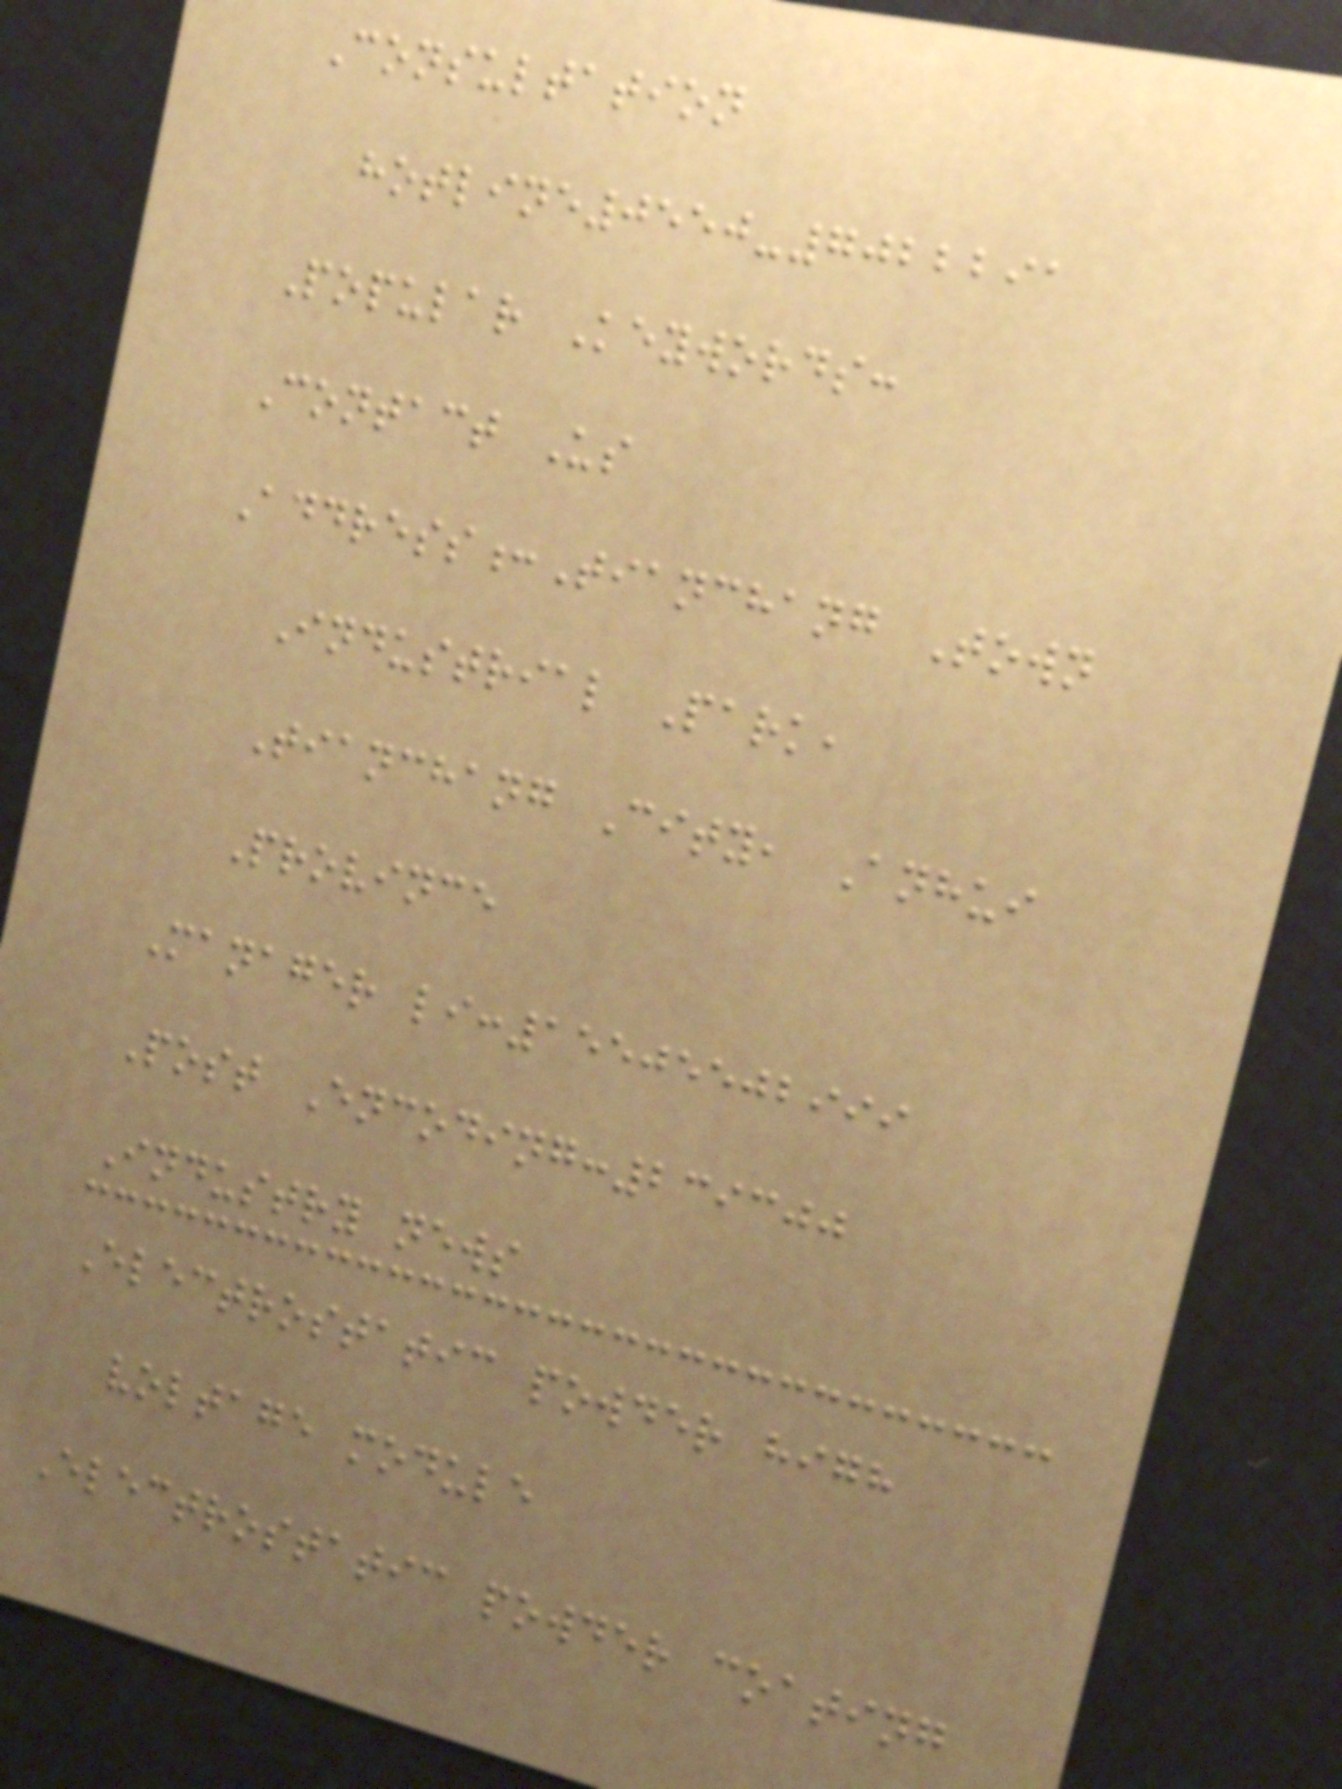Consultation
hotline0550-7022291
Popular Keywords:
Contact Us
Address:Tianchang Town
Industrial Park,
Tianchang City, Anhui
Province
Manager li:15505502999
Post Encoding:239300
Industry news
Electrostatic powder high
voltage module
Electrostatic powder coating
